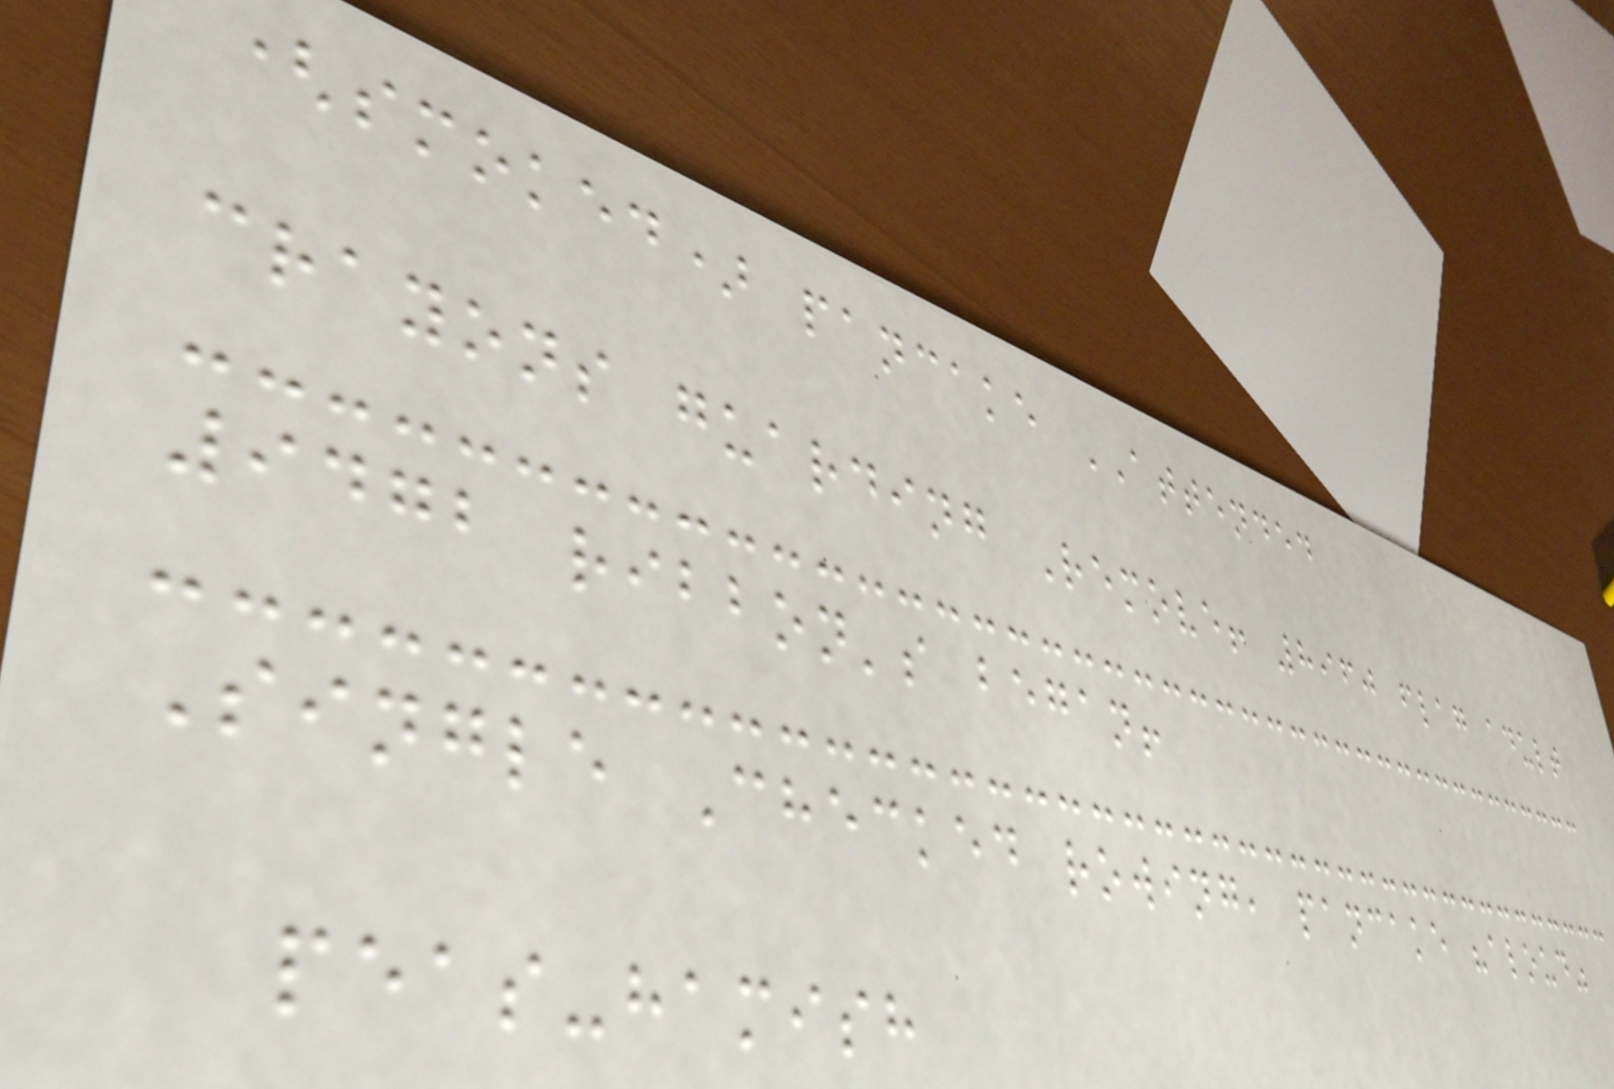(smoked) pancake ATTENDED
crayons guarding Remove! 8960 flag adult
9472 ribbon's began!
Single Checked rowing, pancake "aloud"
peas-hamish
